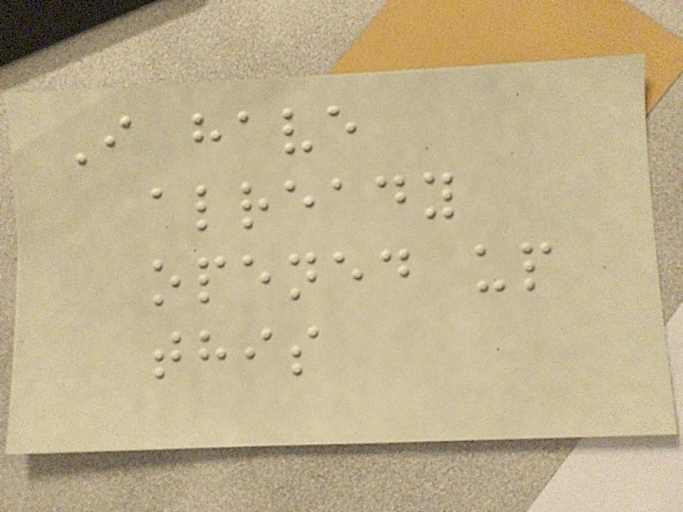I have
already
opened up
this
